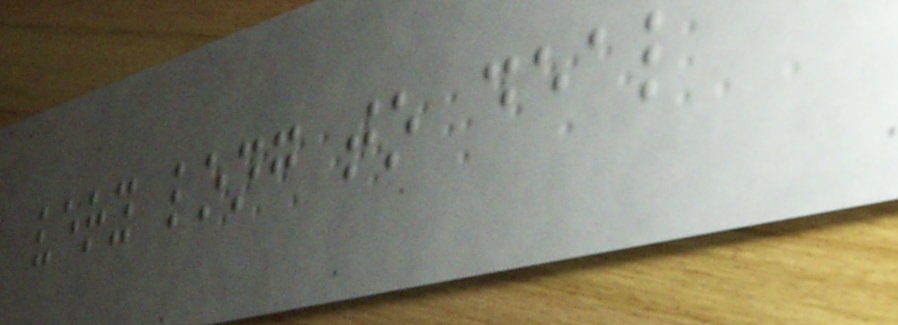very long to deal
